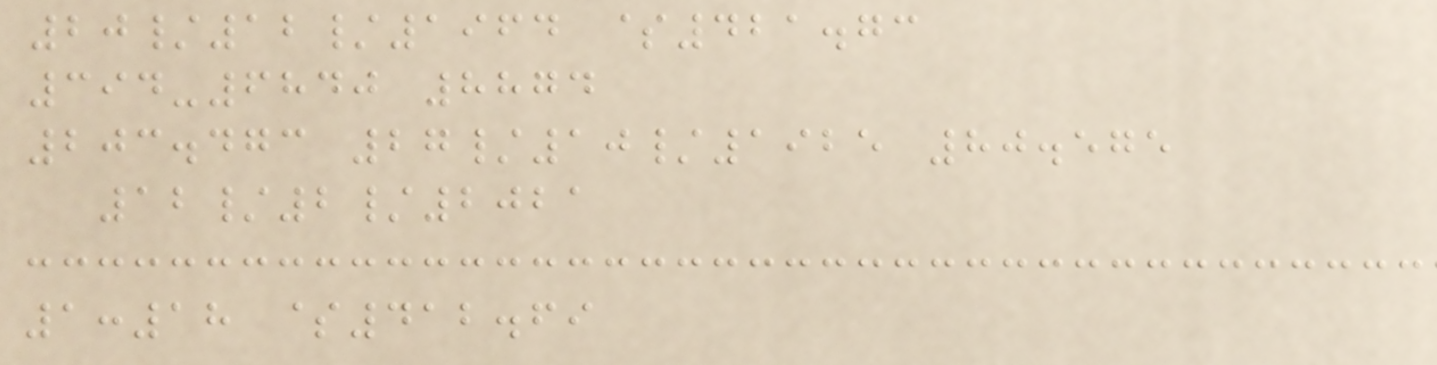20/12/1964 $421.73
394-6840 8874
203.473 27/10/1925 80.575
12/2/2021
1:18 $412.69
